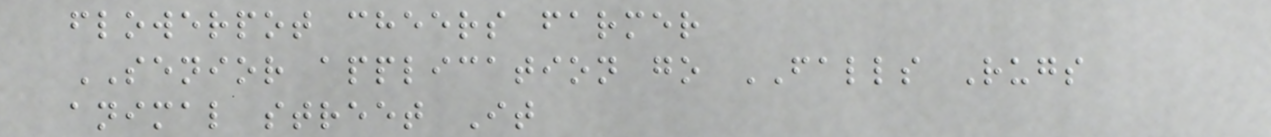flowerpot cheers farmer
SENIOR application go FALLS Rugs
animal street It
